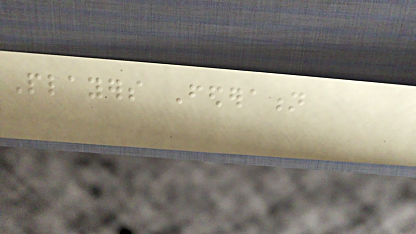Players Federation
